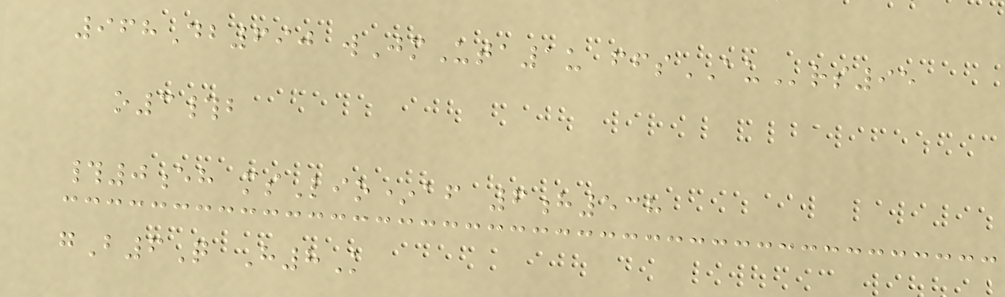968Db690 wJmUta1u ffsAUrs95
o3#b
#0eh msLio*af 6h538
gB6Q H8K
